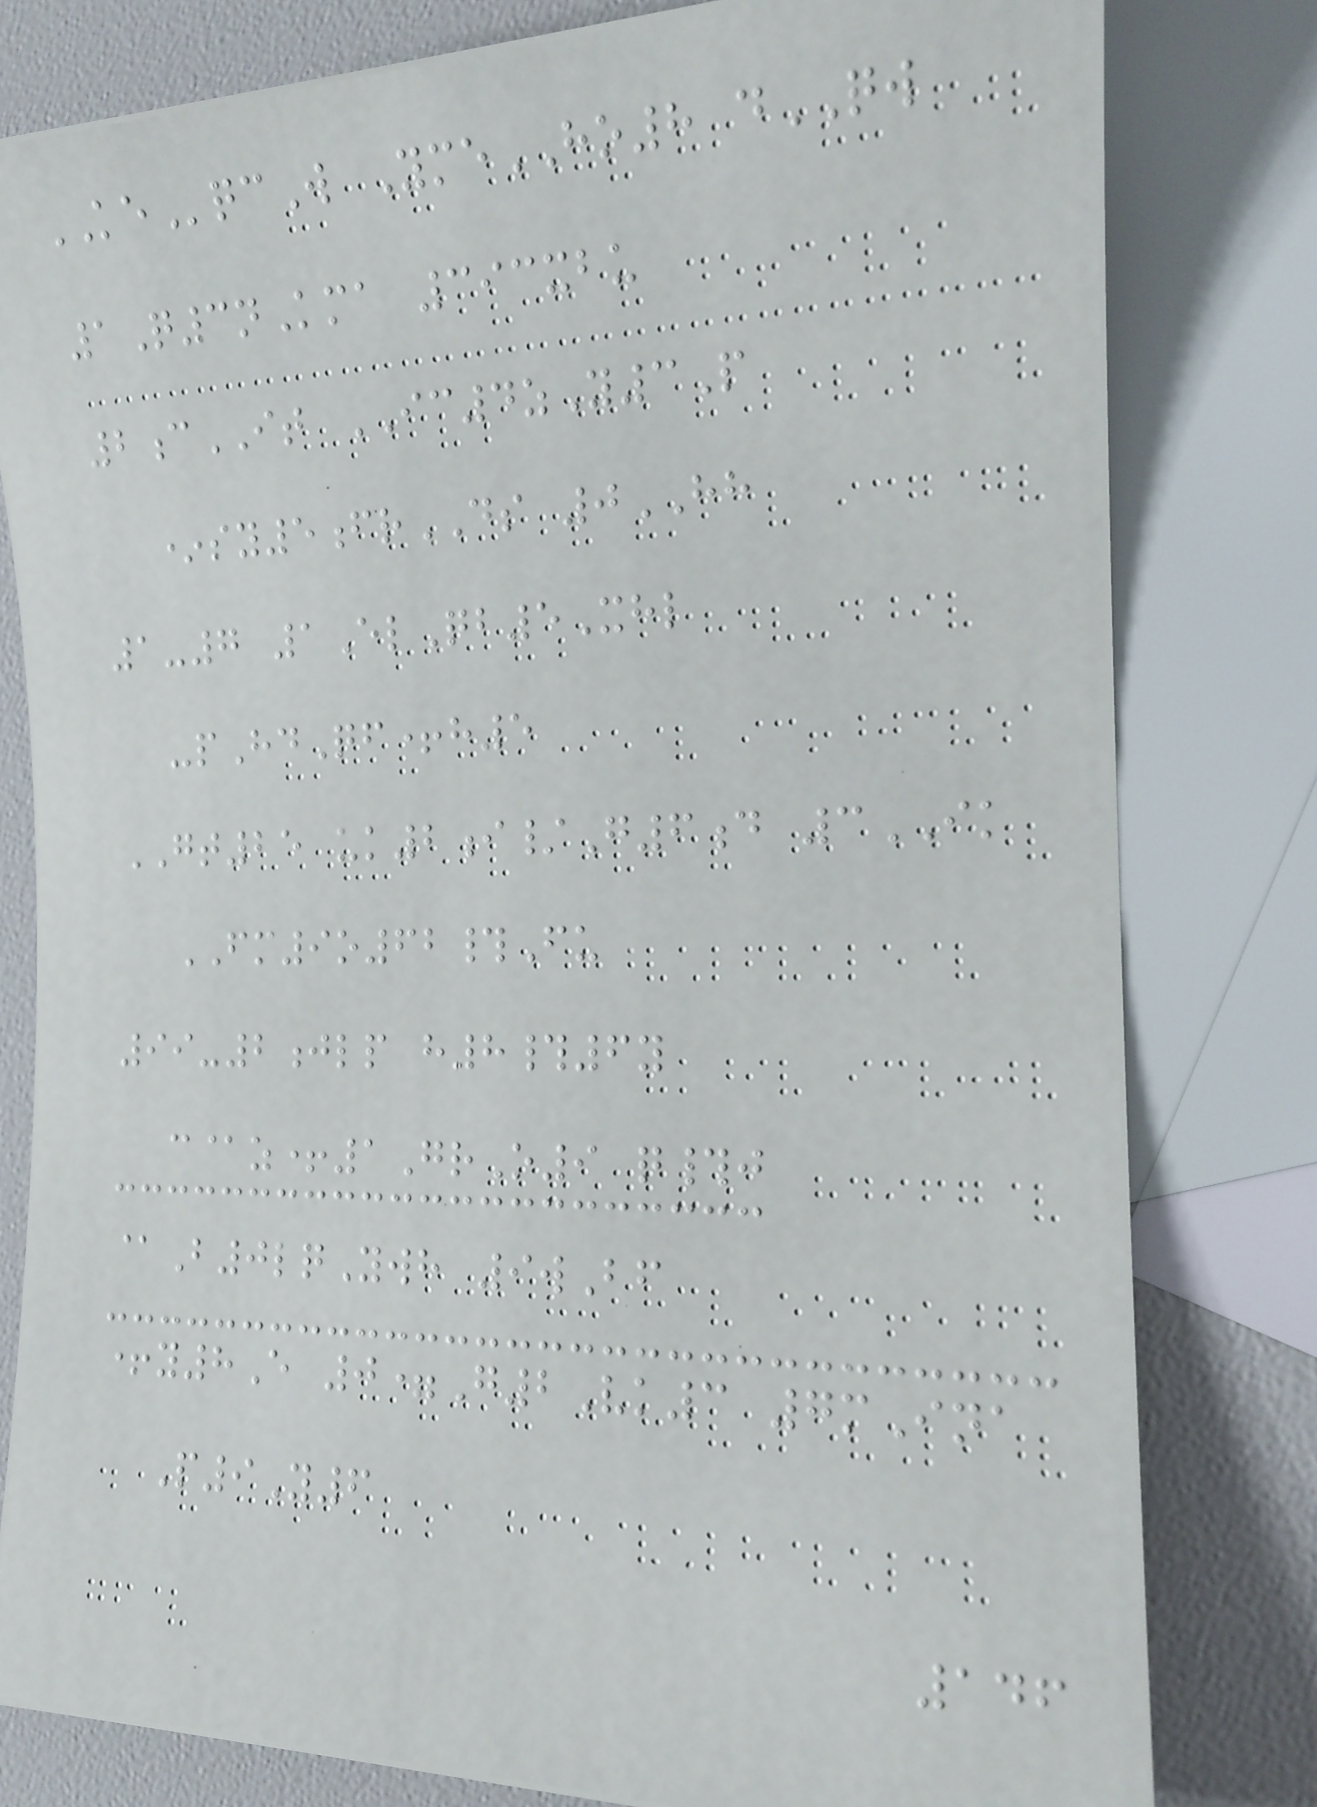KEqcW YmeHO8 dQW
1Q3nKma 393xbu
2cIT IC4zY3P
*sy5frDS 0HH
1-7 1ElQb5Xhl
-pHdQf+h5
GT25 uk2i/G6d 3IK
FM9o62#Fu
99-2jlp h8#6y
c@z+1GrO9 q#j
@B0lqYwh 9wBf
+y8E 0=G2Vk3 7mIna
P9Y6
146
